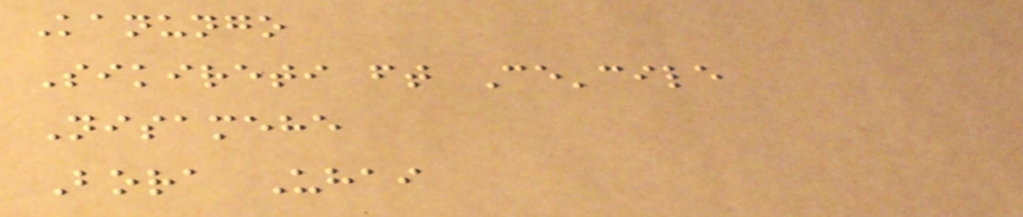Kanungo
Sikireti ft Ce'cile
Nisamehe
Bora Uhai
